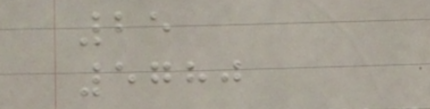25
5780
